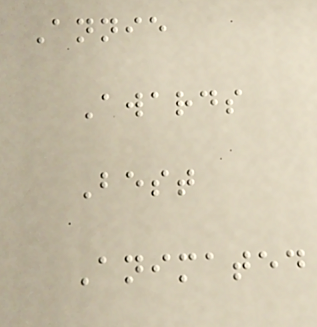Annie
Awards
Best
Animated
